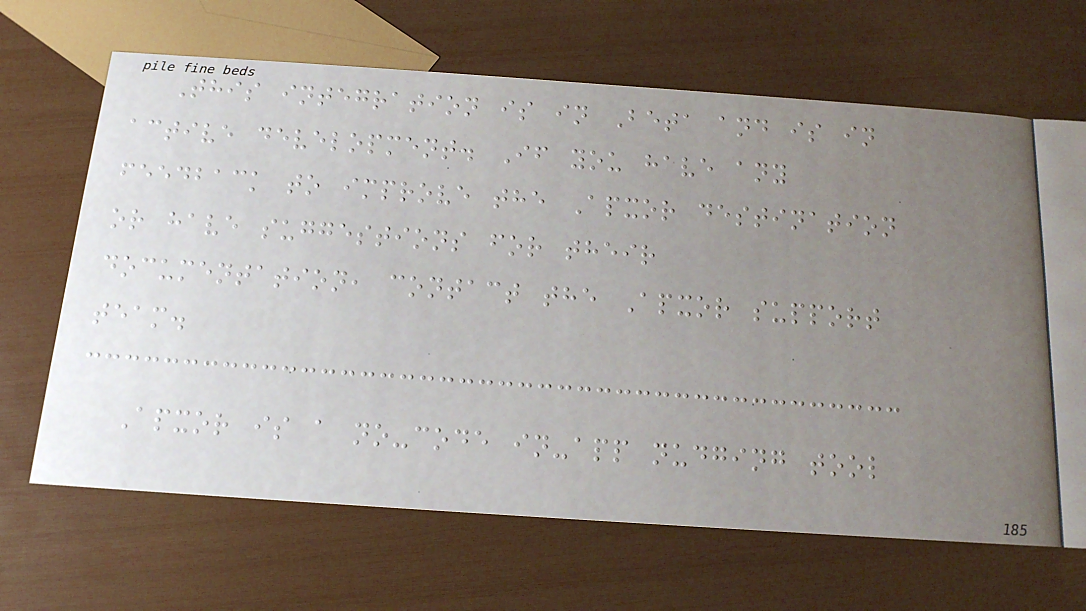This integration is in Beta and is in
active development. If you have any
feedback to improve the Apxor destination
or have suggestions for their
documentation, contact the Apxor support
team.
Apxor is a no-code in-app nudging tool
